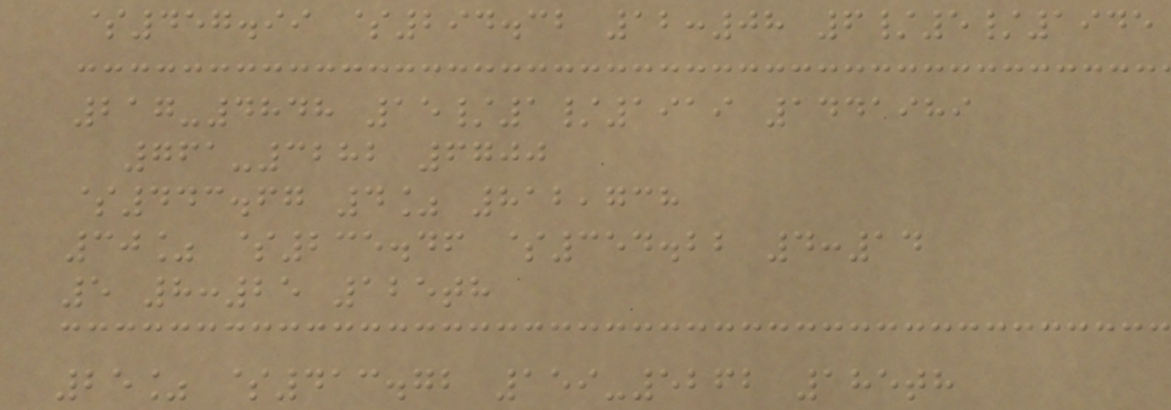$457.99 $294.32 12:08 6/5/1945
217-4848 15/1/1919 1441989
761-3282 6700
$443.67 4% 812,738
30% $235.46 $354.22 4:14
5 8:25 125th
25% $413.72 159-5262 185th
